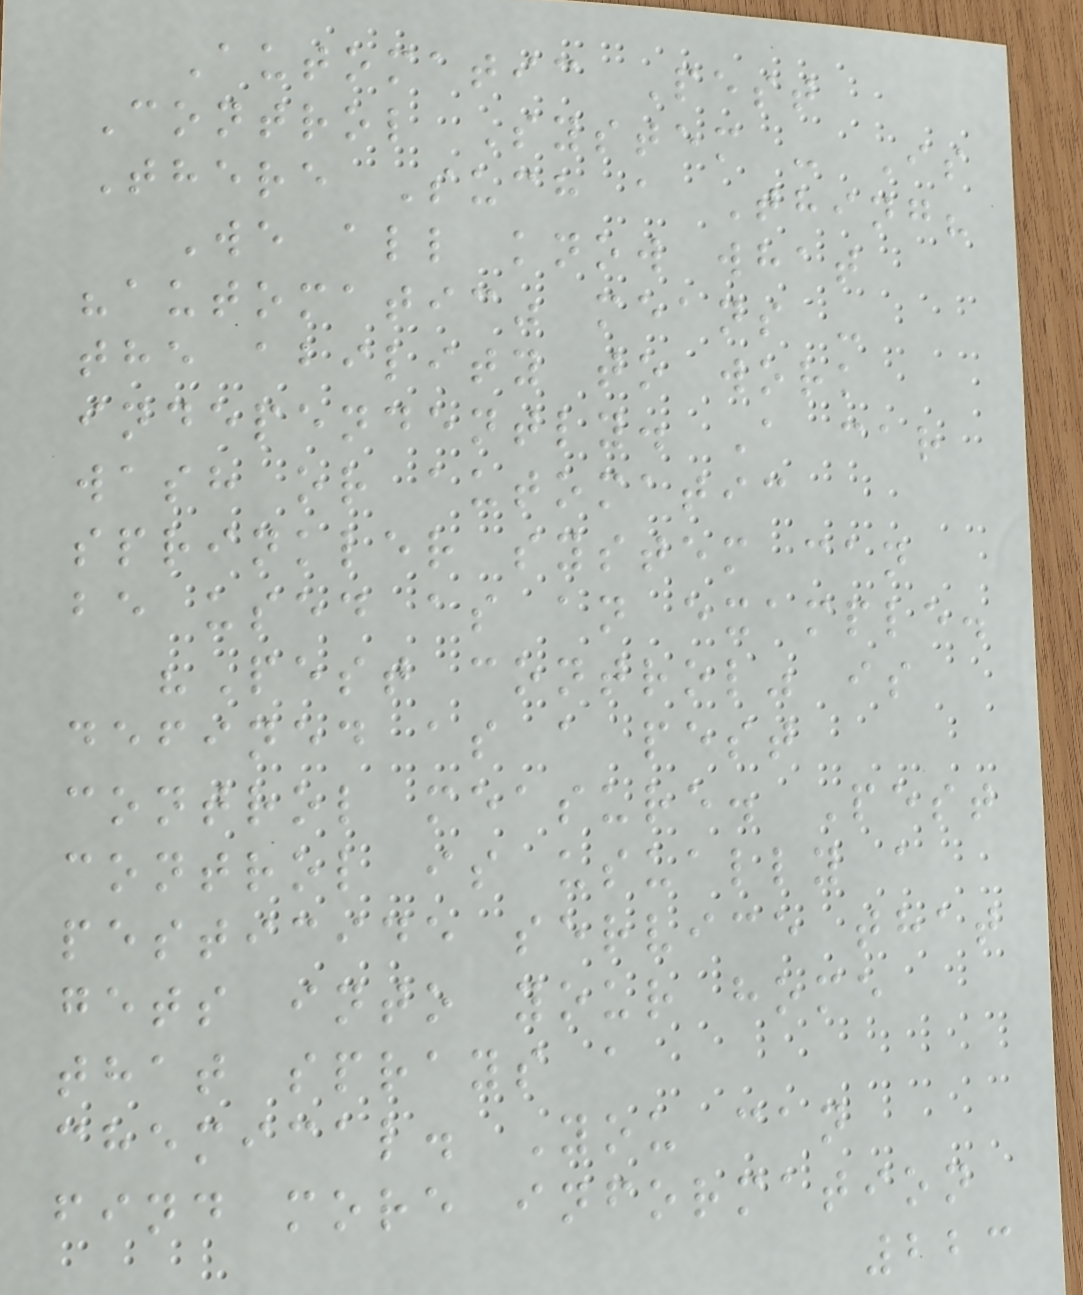Automatic Pest
Control System - Is
There Such a Thing?
We all know what
"automatic" means -
the ability to work
independently. A car
wash or automatic
sprinkler system can
be used as an example.
"Pest control" is
defined as a pest
control measure. Pest
control is usually a
pesticide service that
gets into your home
that sprays a
chemical. You can
find more information
223
